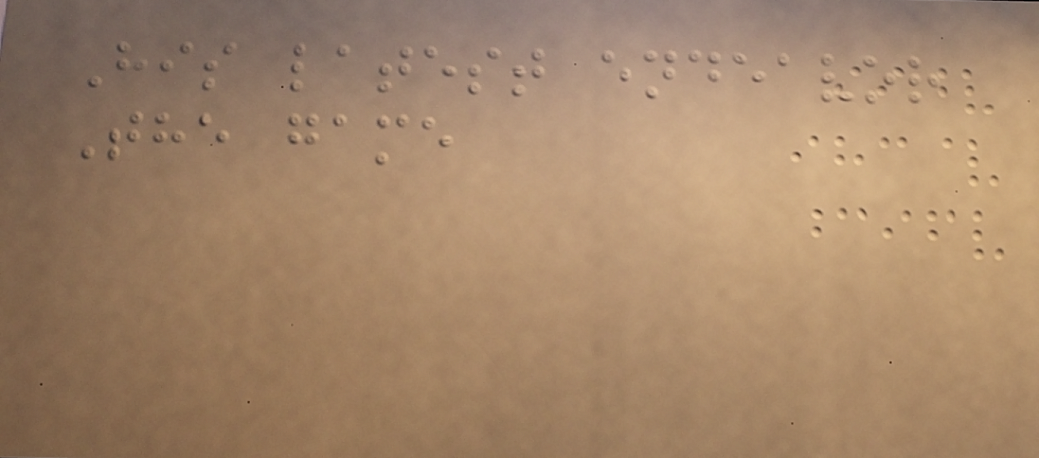His latest endeavor
The game
